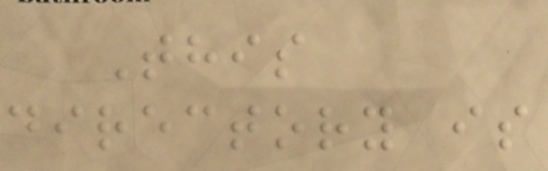This
directory is
